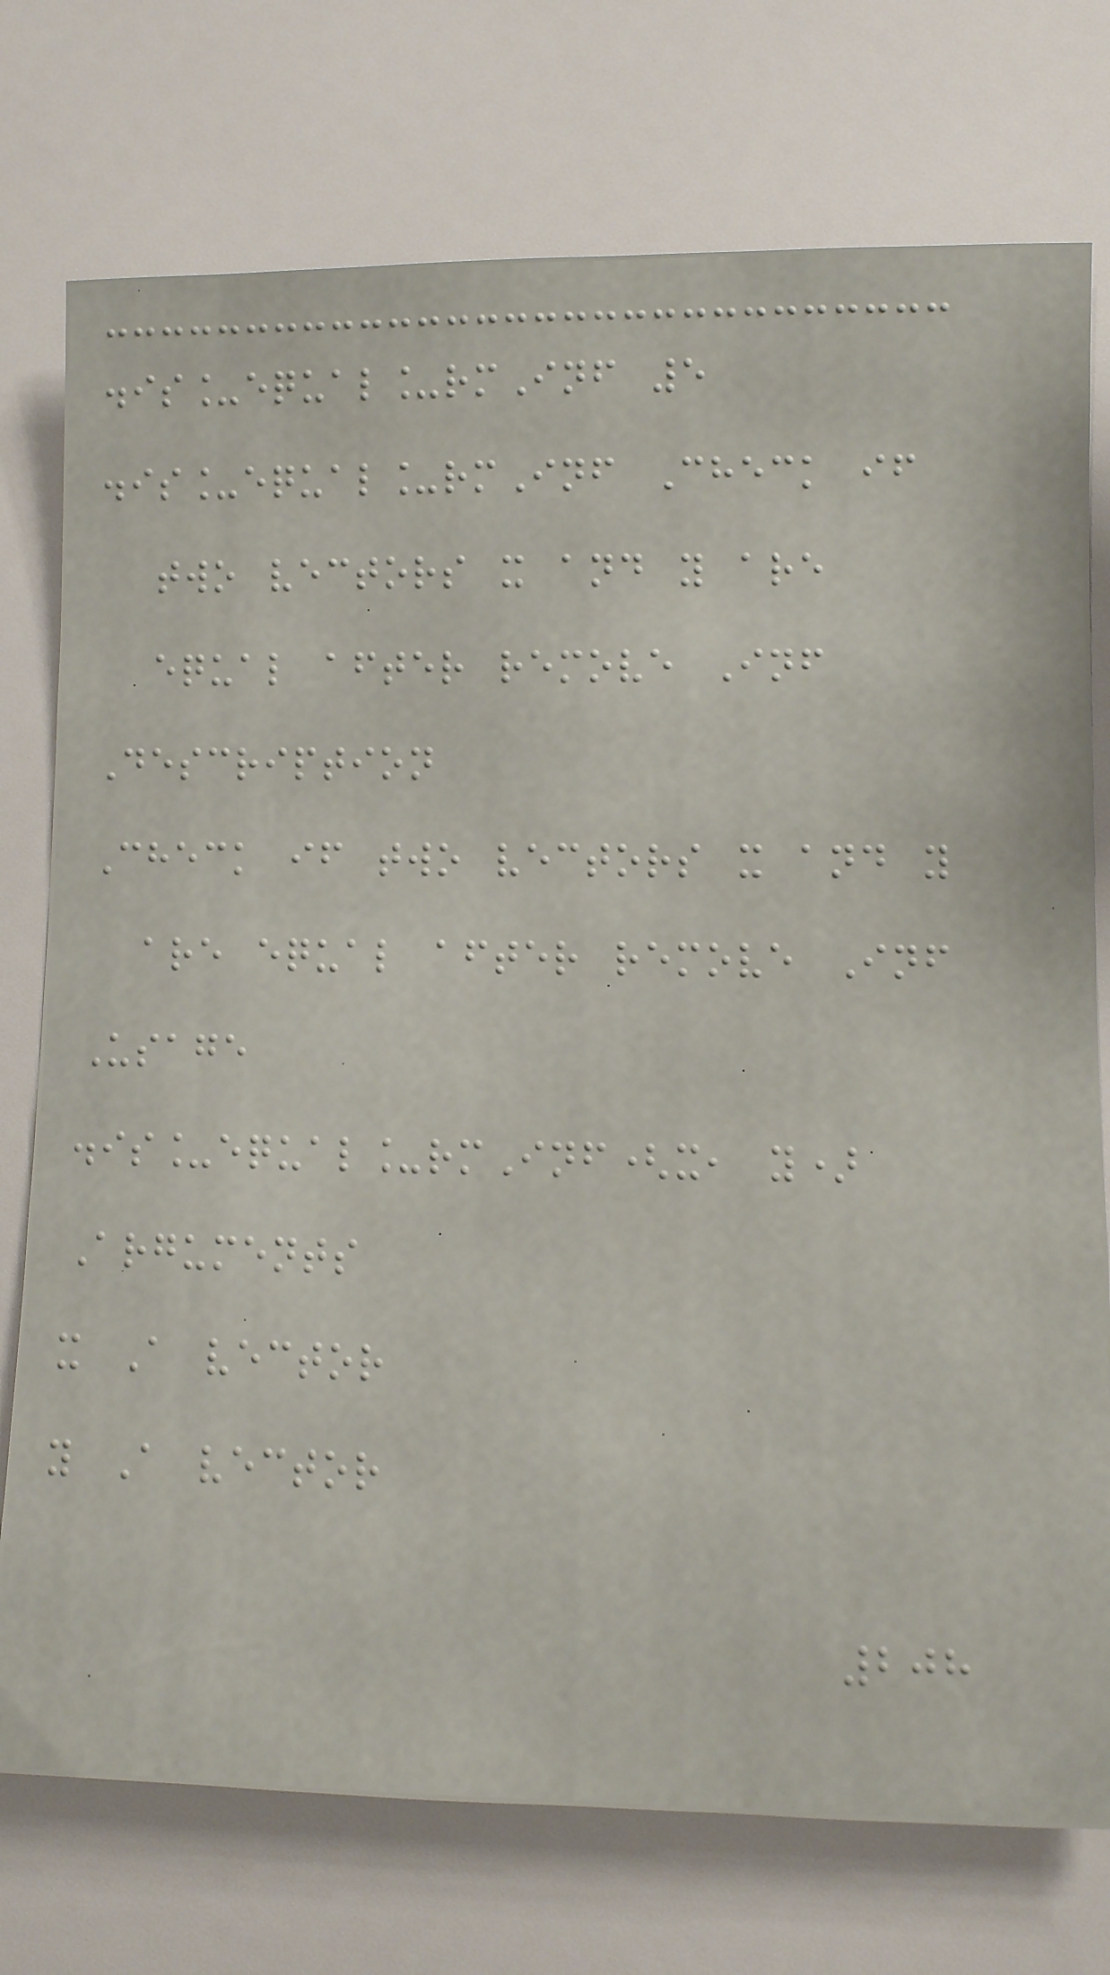.is_equal_rmInf 5
.is_equal_rmInf Check if
two vectors x and y are
equal after remove Inf
Description
Check if two vectors x and y
are equal after remove Inf
Usage
.is_equal_rmInf(x, y)
Arguments
x A vector
y A vector
208
